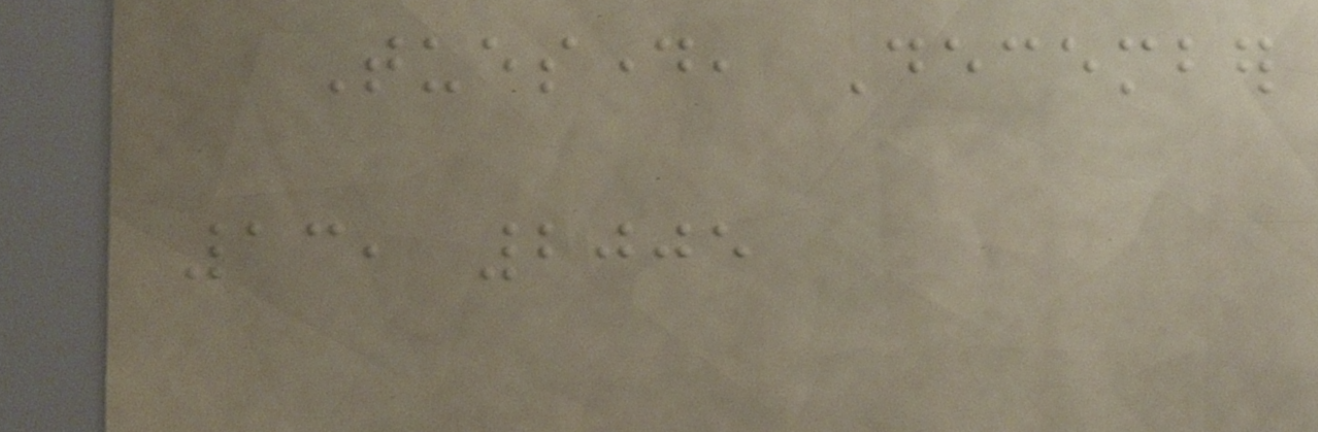Tuesday, December
13, 2005
